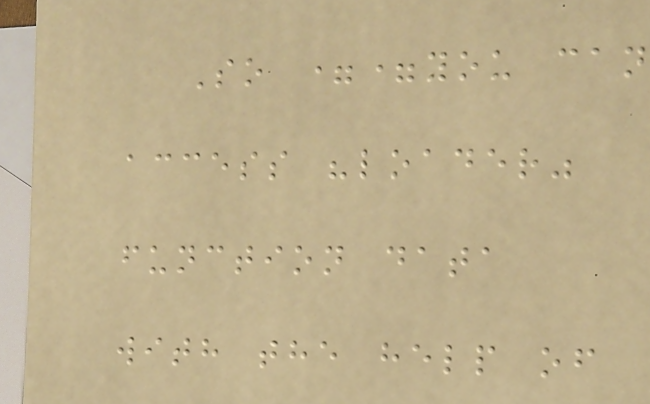So ==you can
access "loader"
function data
with the help of
